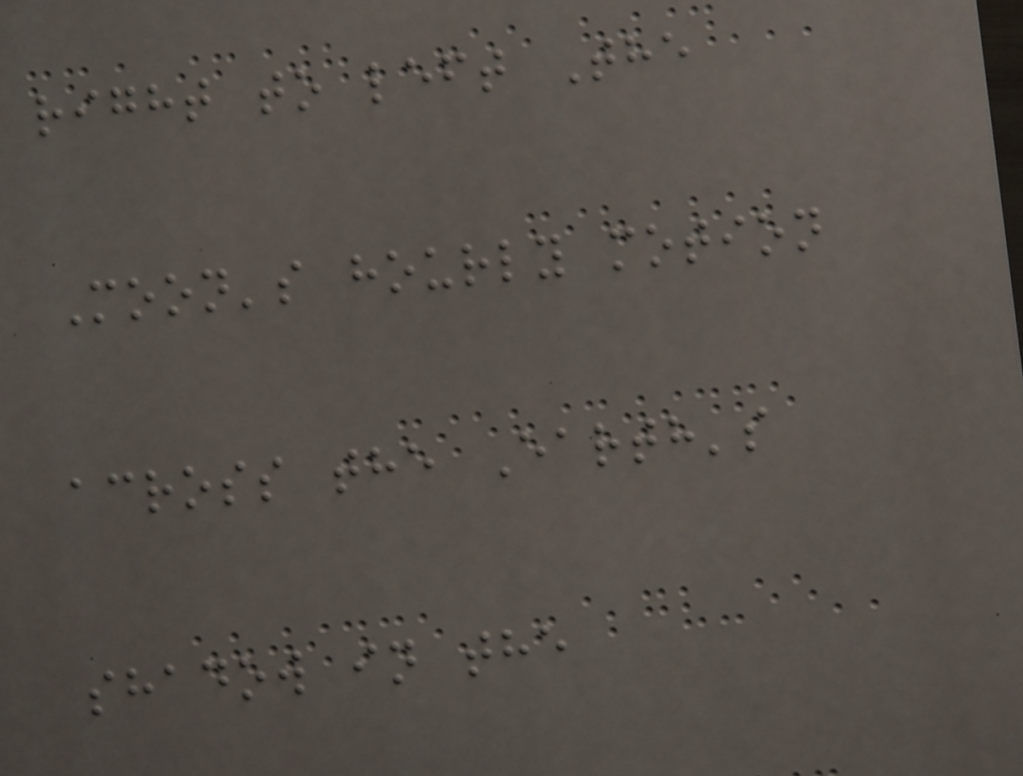right to left The
Moon's hourly motion
across the Earth's
shadow in the
